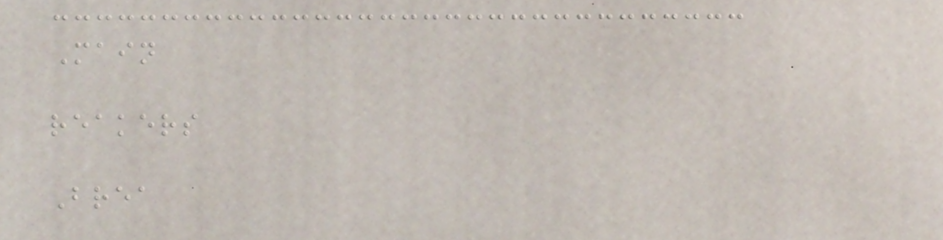Main
reakers
Brea
